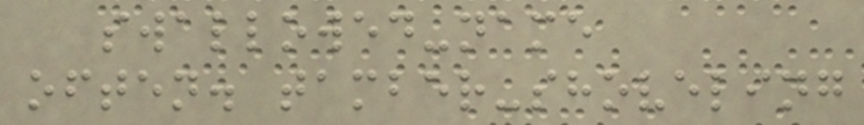swallowed-name
often. tamber-shoveling
